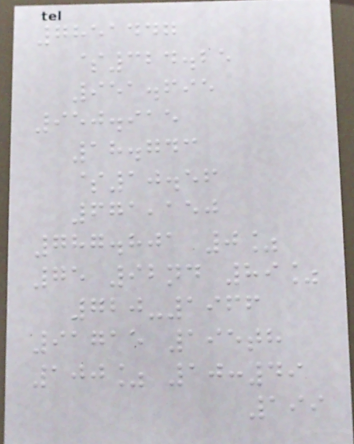7851447
$324.25
951.695
950.915
18.743
$10.56
671,150
787.801 0%
75 92nd 89%
720-1966
91715 195th
100% 10:49
199
